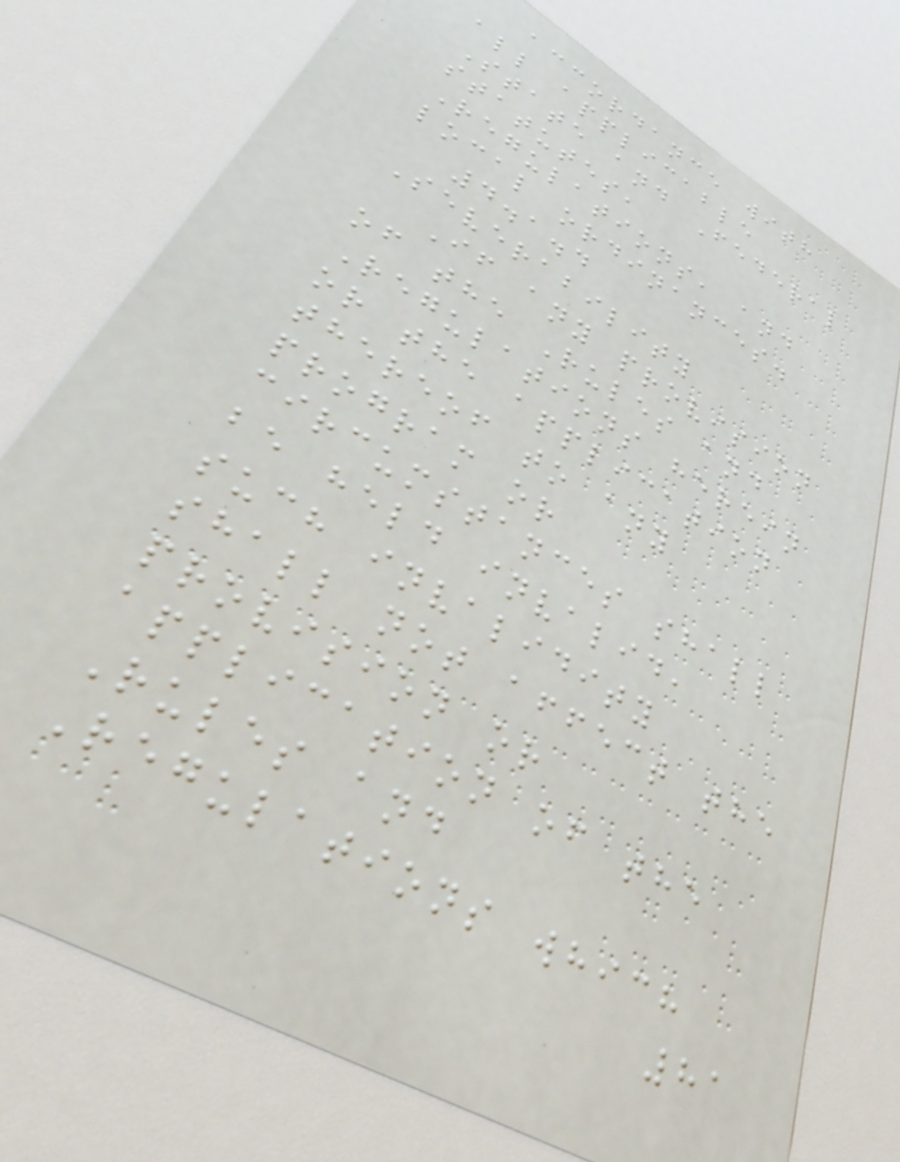accordance with
all applicable
State and Federal
statutes,
Regulations, and
local ordinances.
4.1.4
Severability
If any provision
of the Rules and
Regulations herein
or the application
thereof to any
program or
circumstances shall
be held invalid,
such invalidity
shall not affect the
provision or
application of the
Rules and
Regulations which
81
